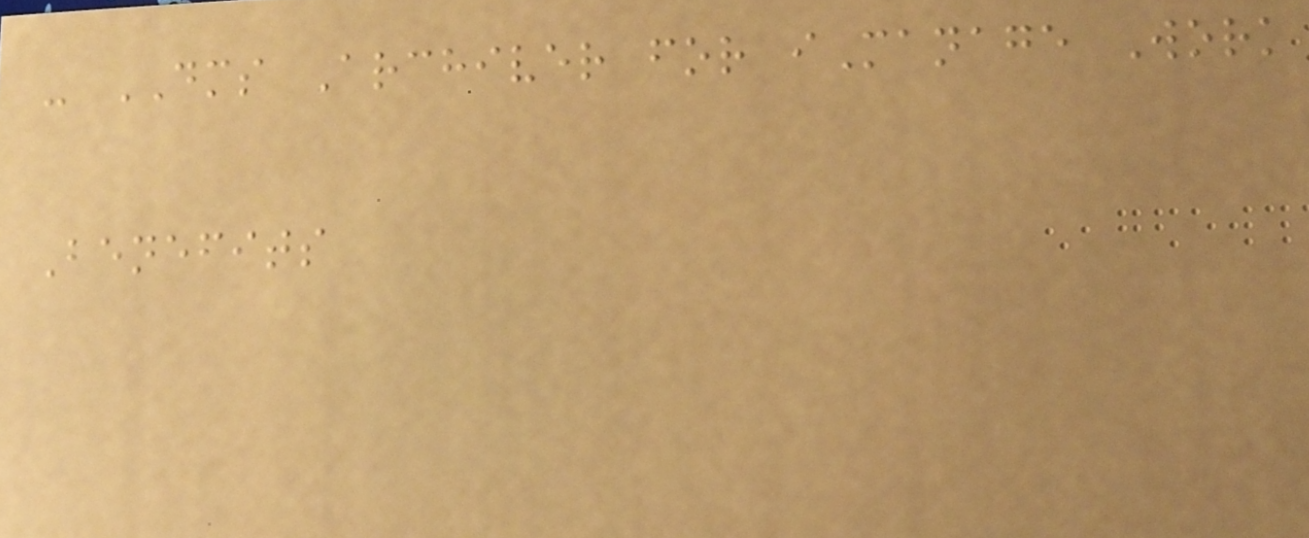- DMS Archiver for iManage Work
Benefits
